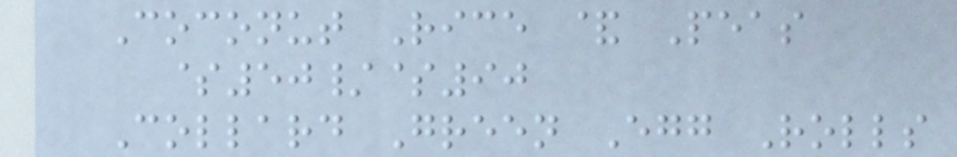Coconut Rice & Peas
$50/$90
Collard Green Egg Rolls
